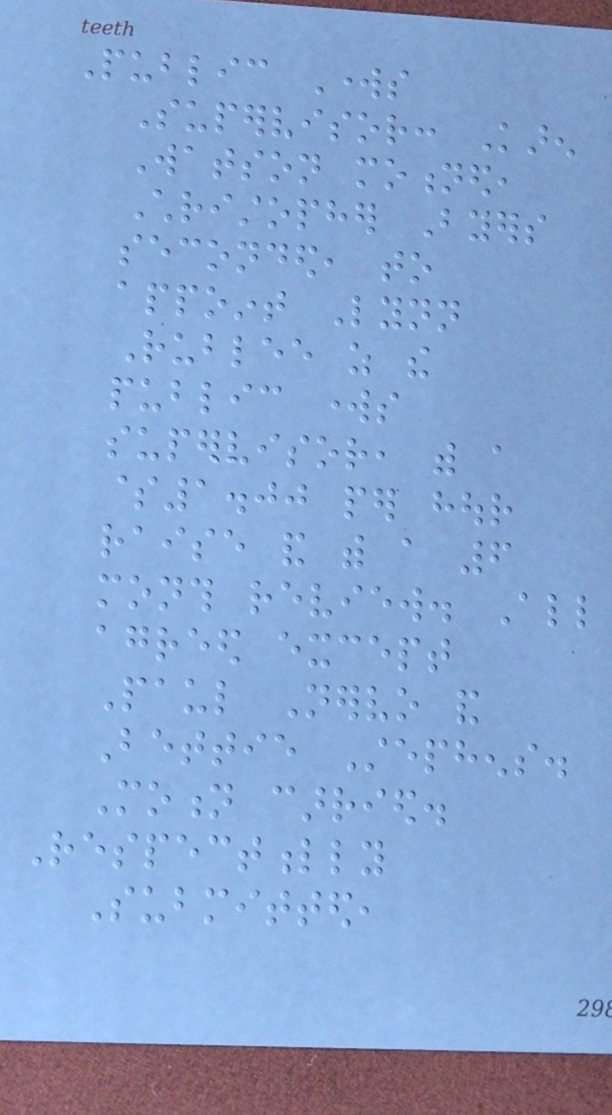Public Works
Supervisor: Karen
Watson motioned,
Christopher Byers
seconded, to
appoint Lynn
Rublee as the
public works
supervisor, with a
$1.00 per hour
raise and with a 6
month review. All
agreed except
Paul Nervo and
Bettie Stephens.
Motion carried.
Respectfully
Submitted,
